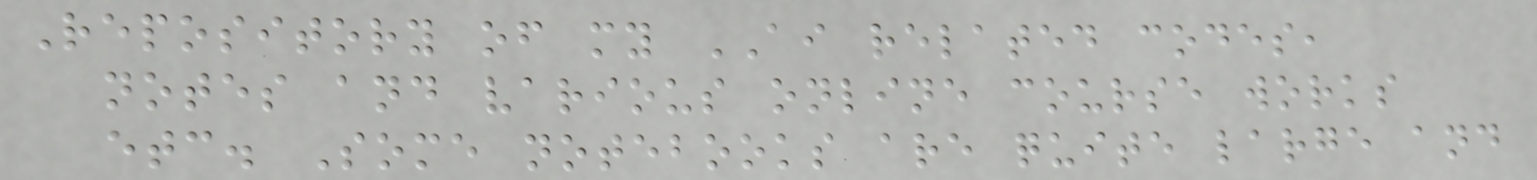Repository of my AI related codes,
notes and various online course works
etc. Some notebooks are quite large and
